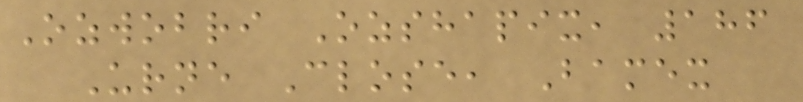Ozwobri Ozshapix, 186
Urne Close, Bamex
